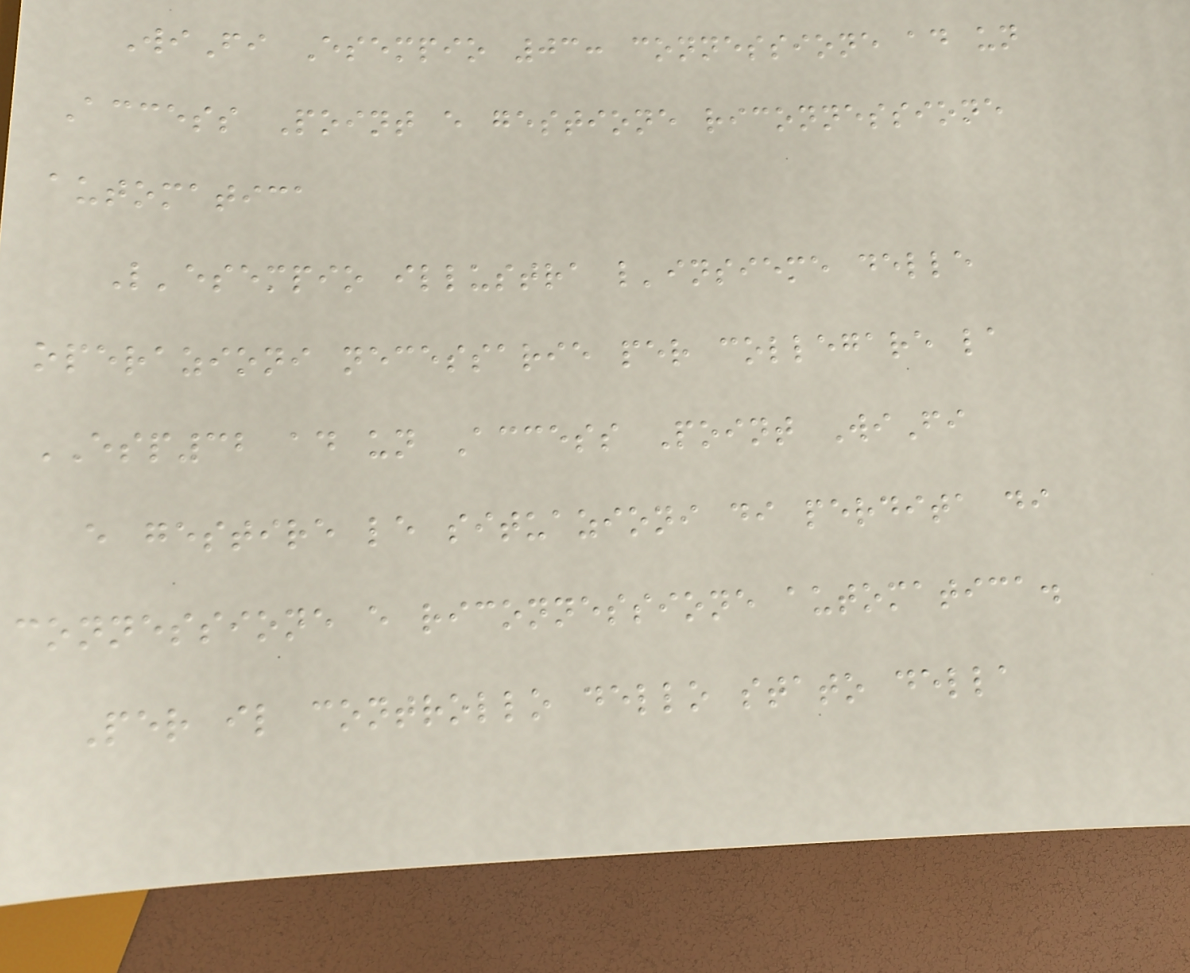WiFi Esempio 03: connessione ad un
Access Point e gestione riconnessione
automatica
L'esempio illustra l'insieme delle
operazioni necessarie per collegare la
ESP32 ad un Access Point WiFi
e gestire le situazioni di perdita di
connessione e riconnessione automatica.
Per il controllo dello stato della
